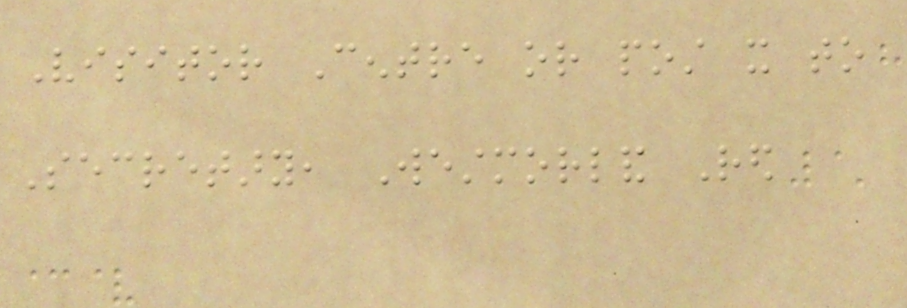Visitor Centre or post it to
Secretary, Westmorland Red
